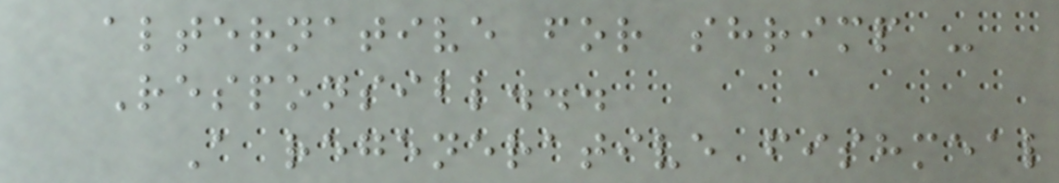alternative for shrimp -
Responsibl...
A regenerative fishmeal
